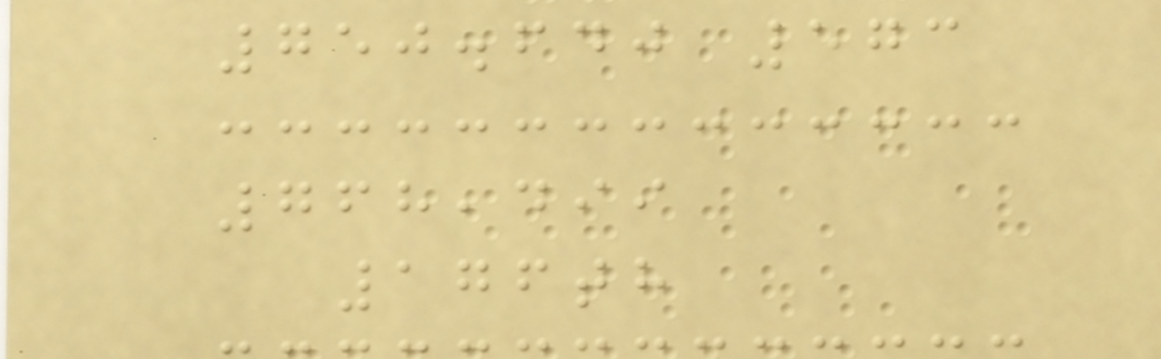750.640 573
768,499
176th
